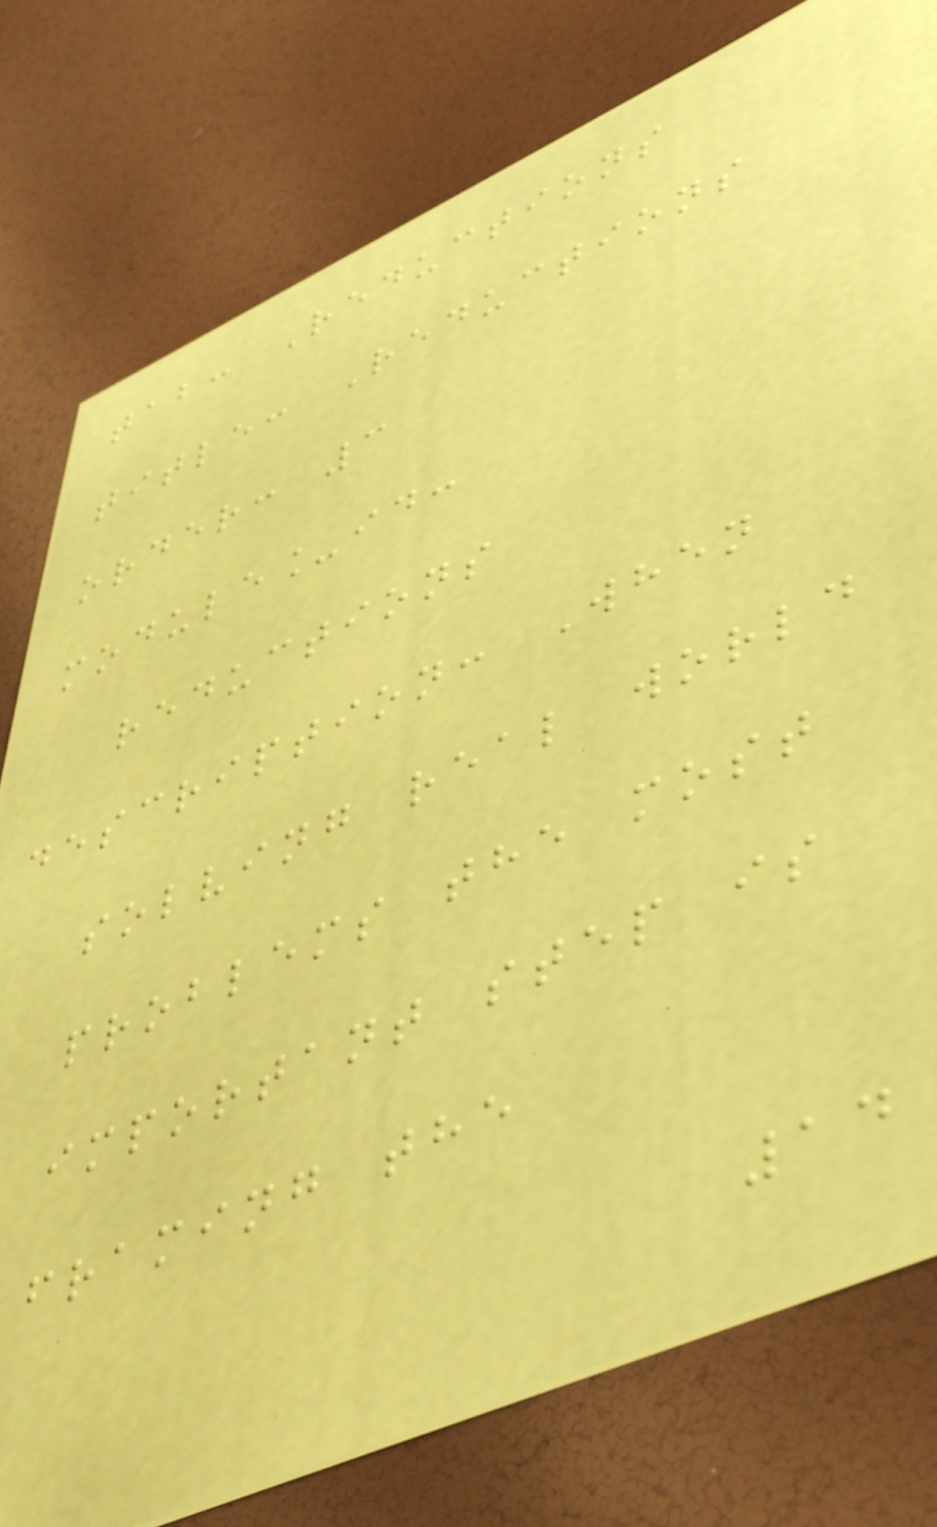tab: Reductions
title: Reductions
order: 3
module_id:
reductions
description: When
solving real world
problems the most
important step is
framing the
14
